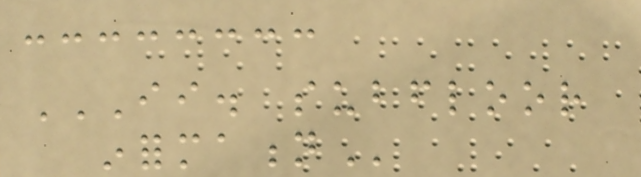II. SUBFLOOR
INFORMATION
